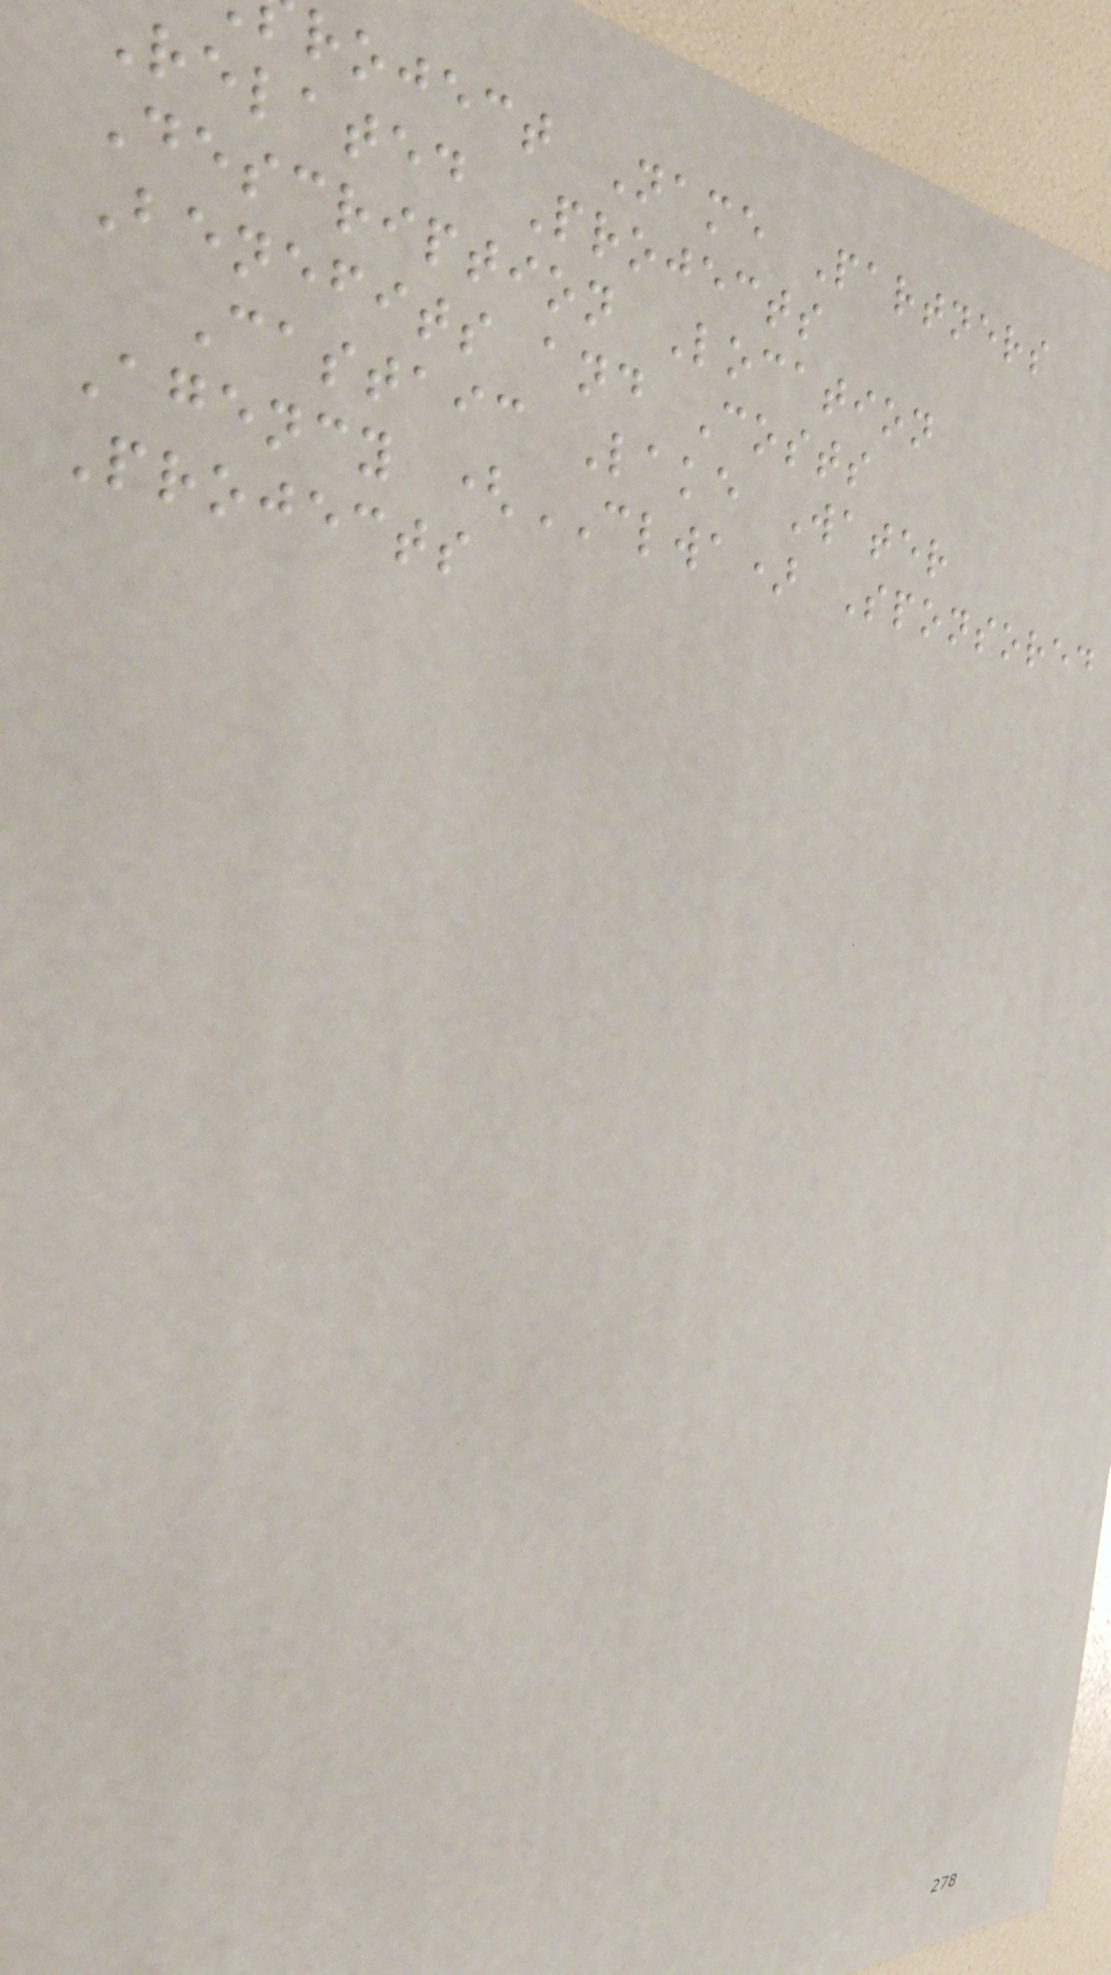roject Name Partners
related Projects
Description Location
Benefits and Costs
Castaic Lake Water
Agency (CLWA) Sponsored
Projects
